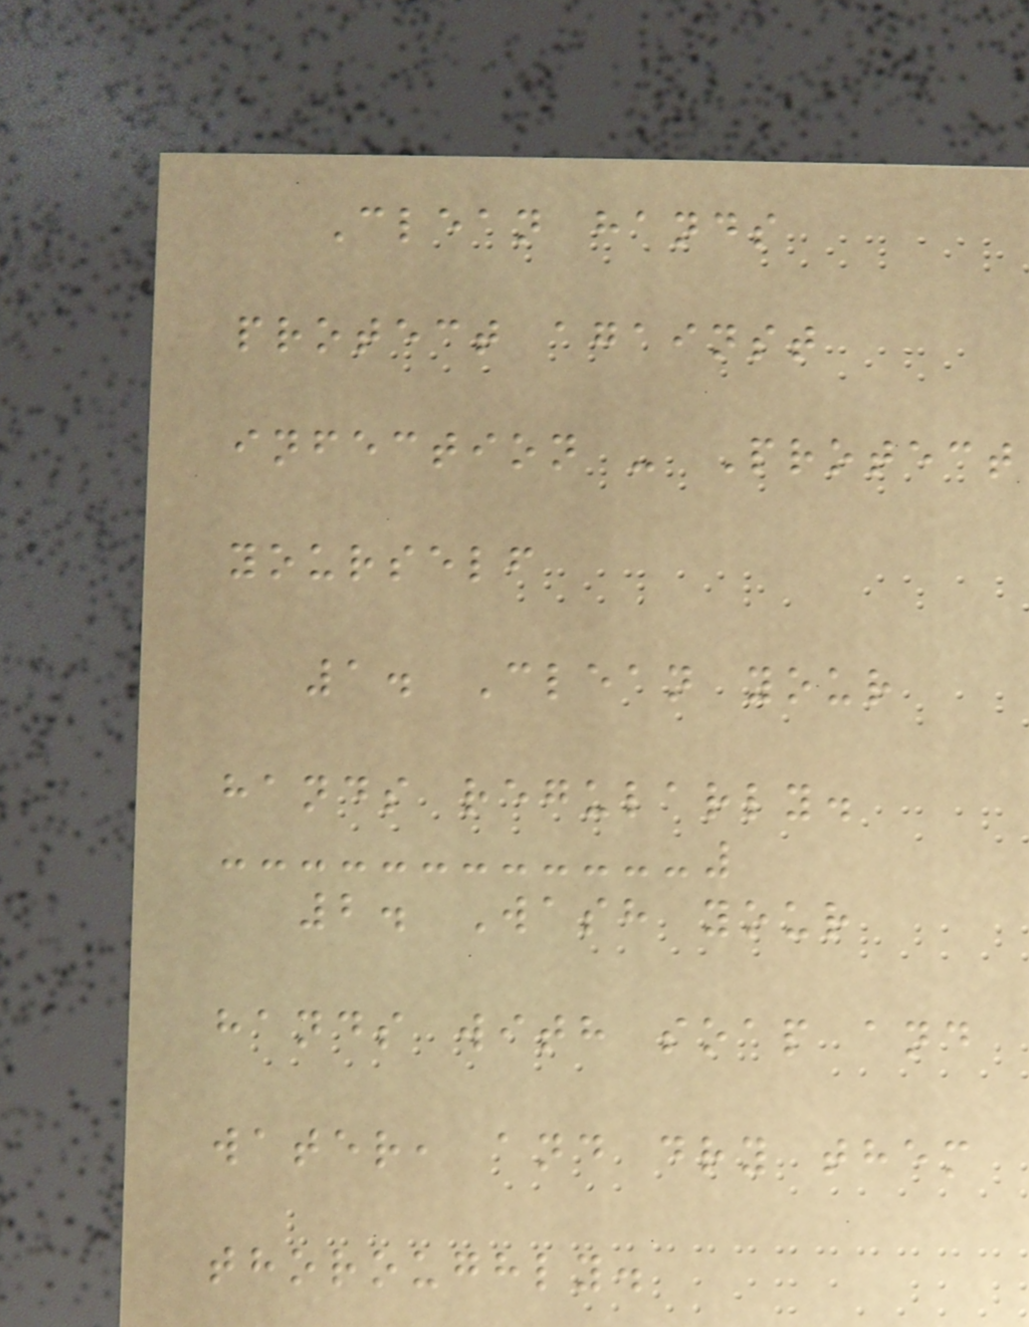Clean hands
protect against
infection - Protect
yourself
1. Clean your
hands regularly.
2. Wash your
hands with soap and
water, and dry them
thoroughly.
